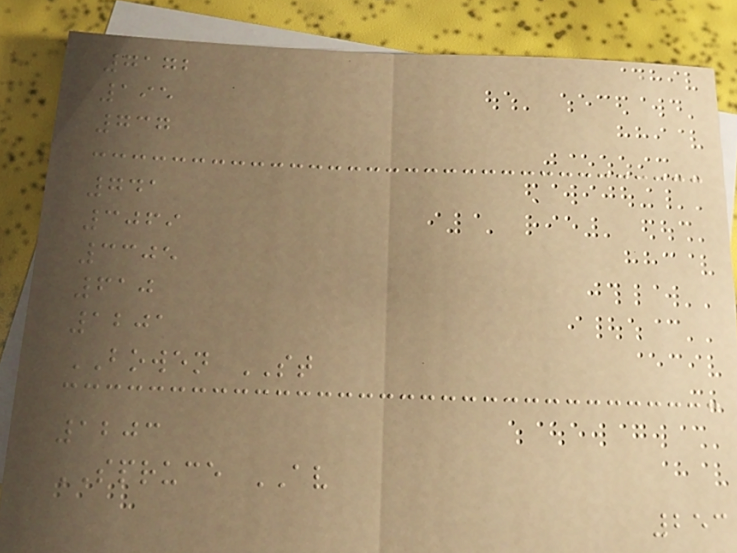7172
195
737
741
3069
3305
610
1201
BOWEN ST
1203
SPRUCE AV
253
